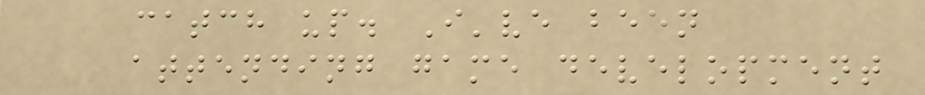catch up. I've been
attending game development
